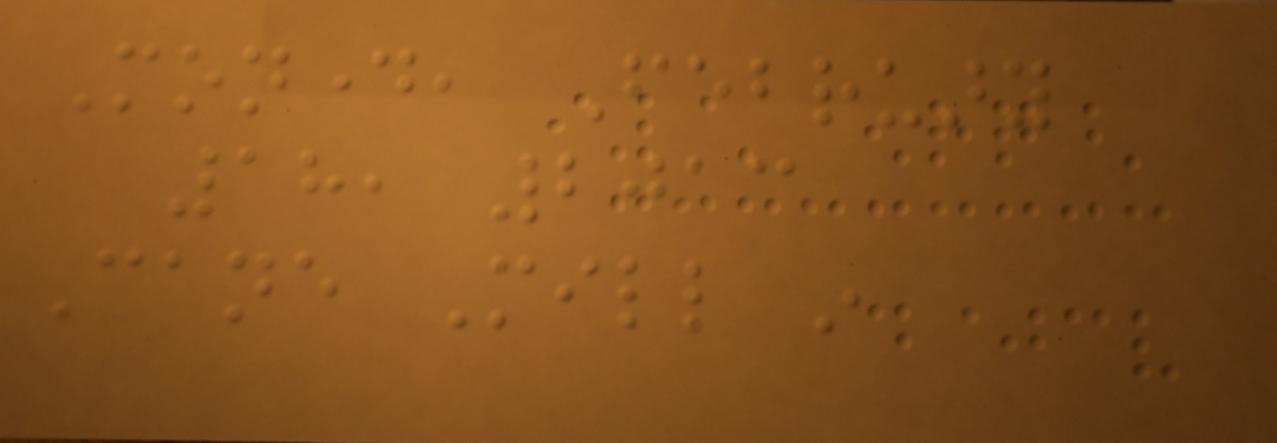Monday, February
18, 2013
Cane Mill in
